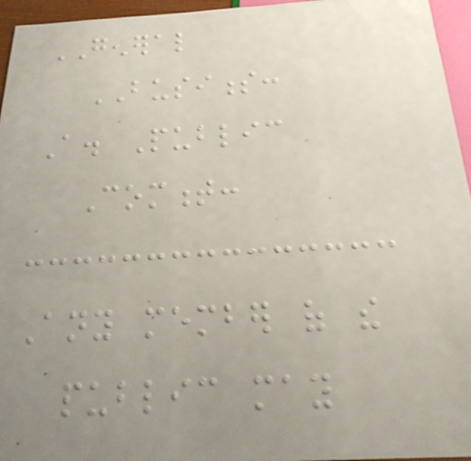GENERAL
BUSINESS:
A. Public
Comment:
Any member of the
public may
